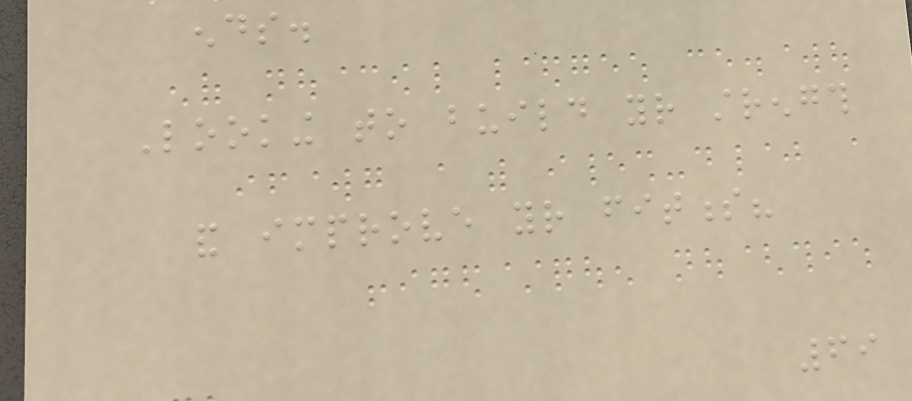ends.
Looking to build your strength
and improve your fitness?
69
